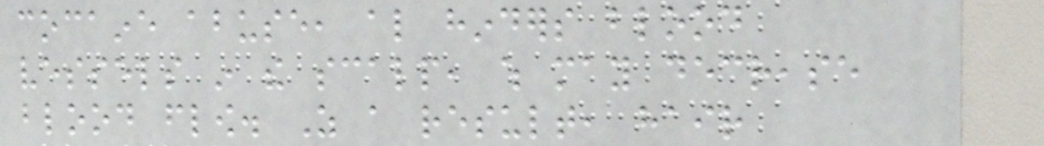cocaine abuse, also hinders blood
vessels in the scalp, which may decrease
blood flow. As a result, hair
